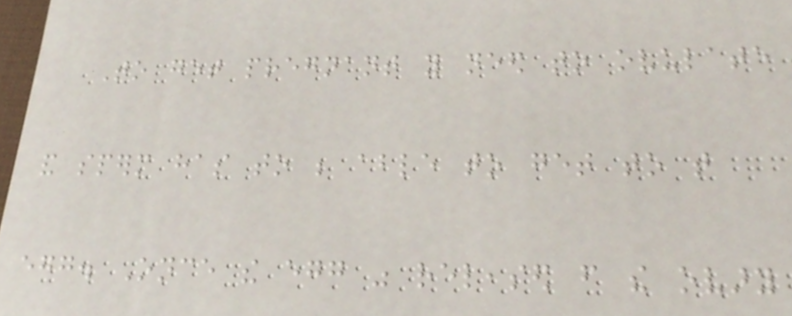To get pregnant you need to ovulate
and sperm has to be able to get to that
egg. Once the egg was released from the ovary
